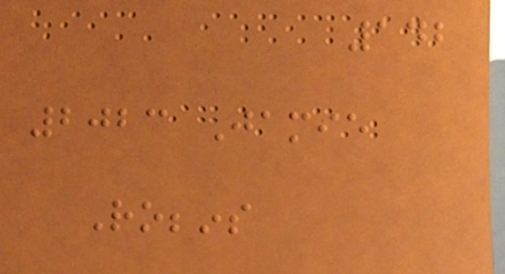142
2023 Jamie
Robbins
